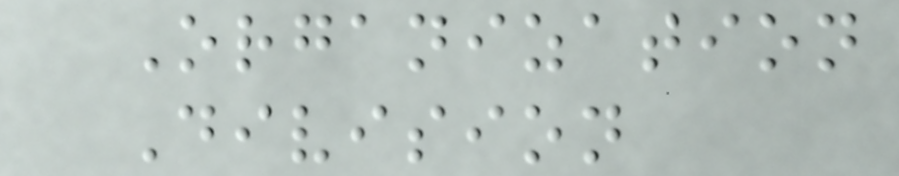Organization
Division
